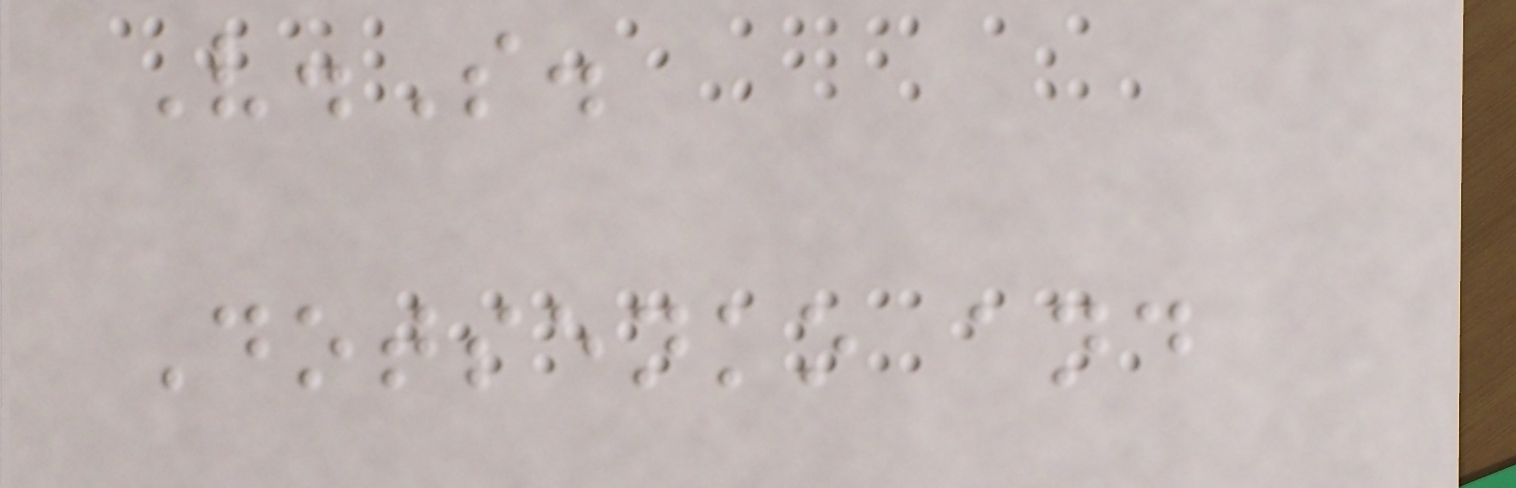V.S.
Dotsenko and
